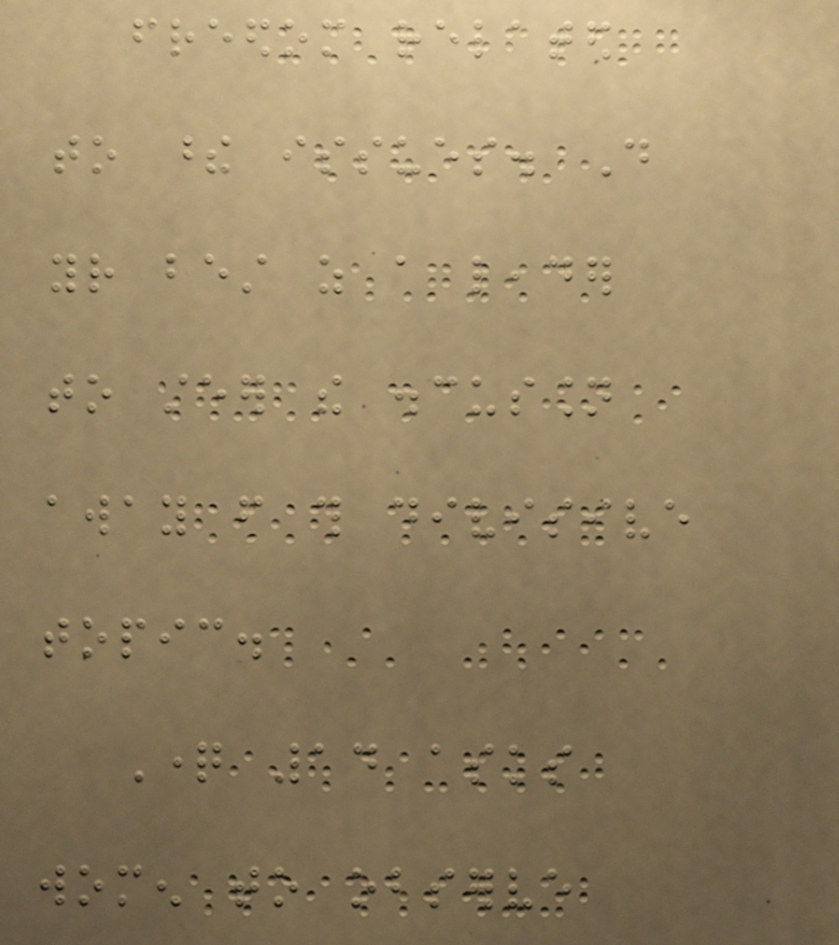freedom related
to these issues. Do
your best as a leader
to steer the discussion
away from this divisive
topic.
Question 14 asks
women to observe
